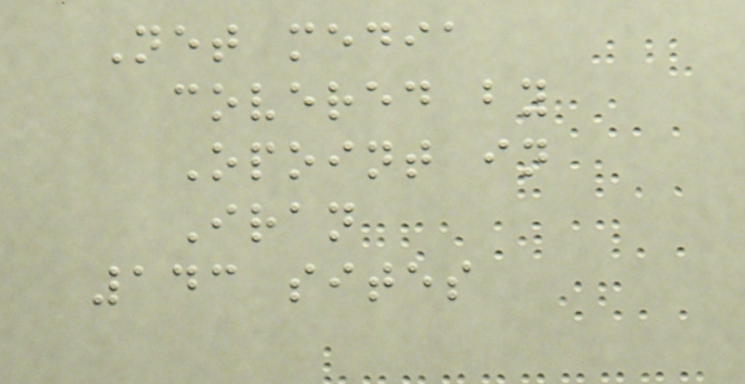Net media
covered by
Opoint in
Iran
143 sites
